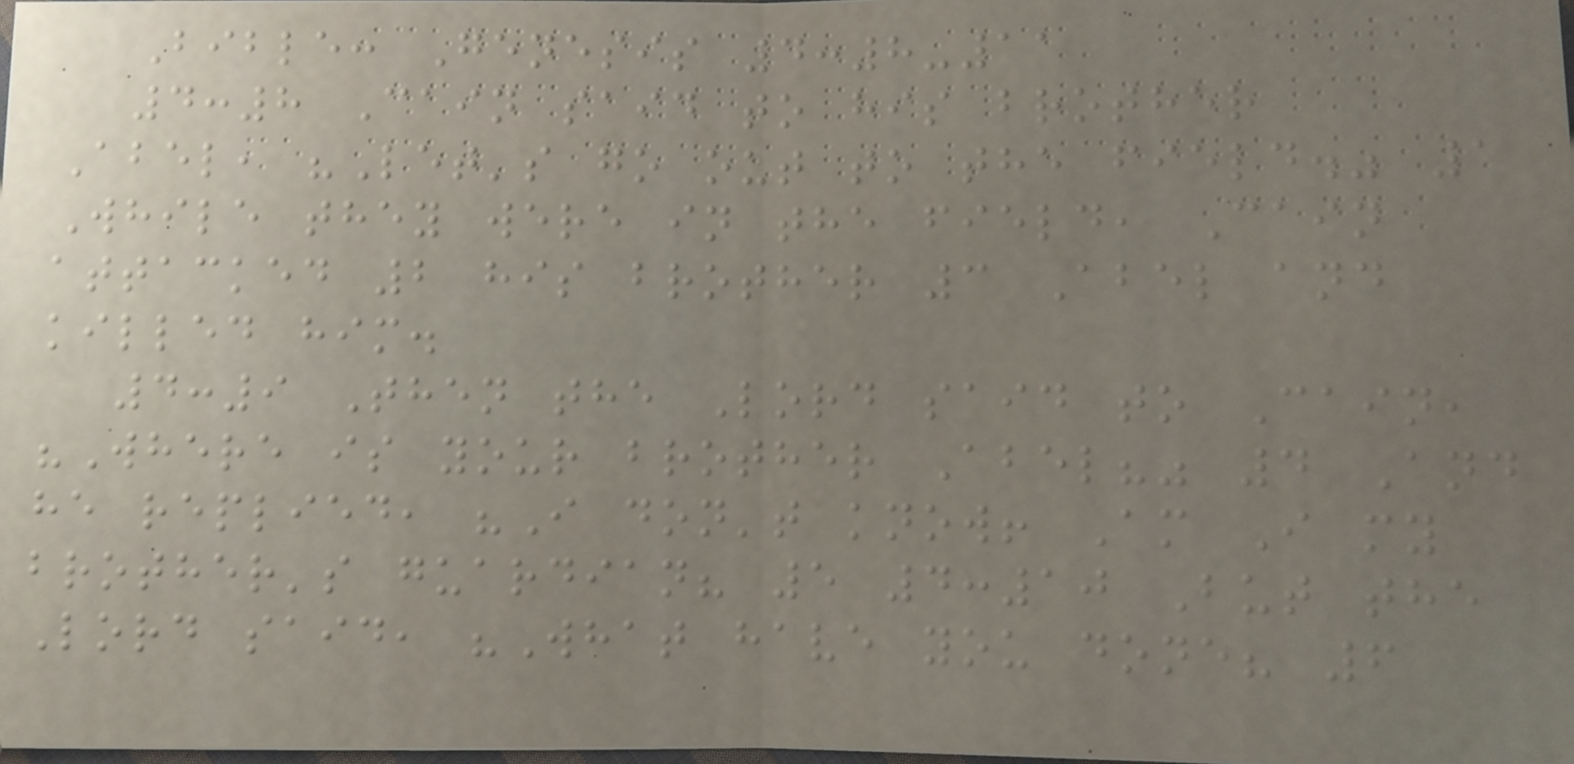Bible: Genesis 4:8-11
4:8 Cain said to his brother
Abel, "Let's go out to the field." 1
While they were in the field, Cain
attacked 2 his brother 3 Abel and
killed him.
4:9 Then the Lord said to Cain,
"Where is your brother Abel?" 4 And
he replied, "I don't know! Am I my
brother's guardian? 5 4:10 But the
Lord said, "What have you done? 6
